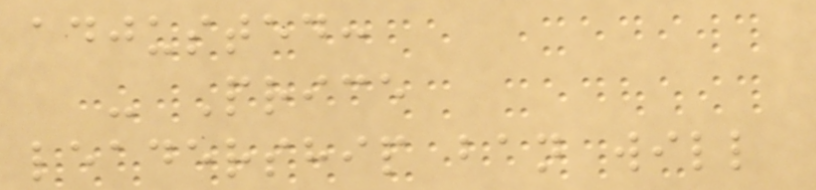adjusted:
- Price
leadership ban will
